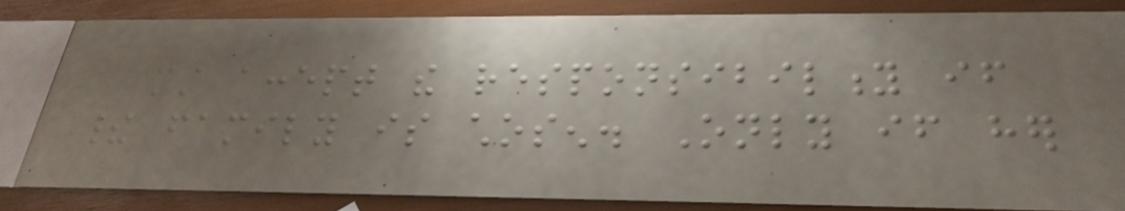must accept the responsibility if
their family is chosen. Only if her
